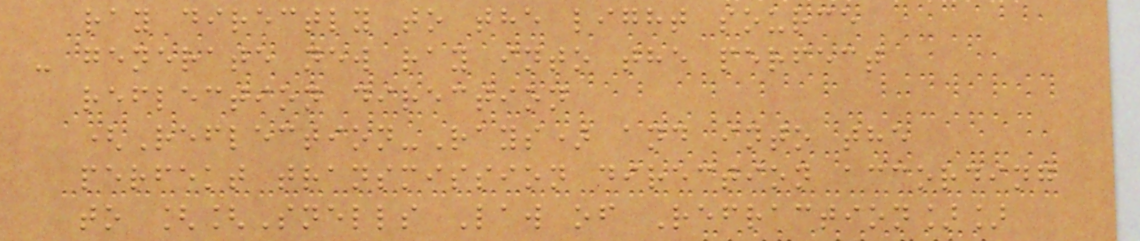ray directly to the light source
- generate new ray into the perfect
reflection direction
(Reflection-Rays) and into the
perfekt transmission direction according
to [[Snells Law of Refraction]]
